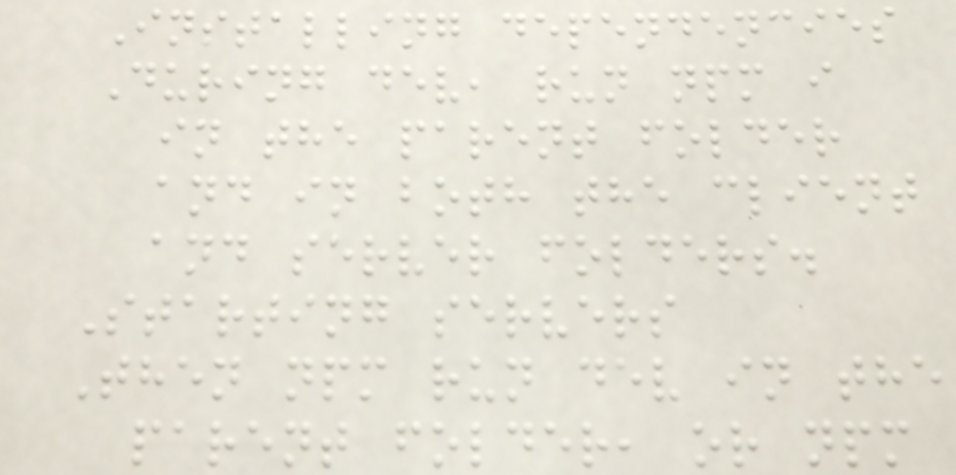Installing dependencies
During dev, run npm i
in the parent folder
and in both the client
and server folders.
Starting servers
Then npm run dev in the
parent folder, or npm
